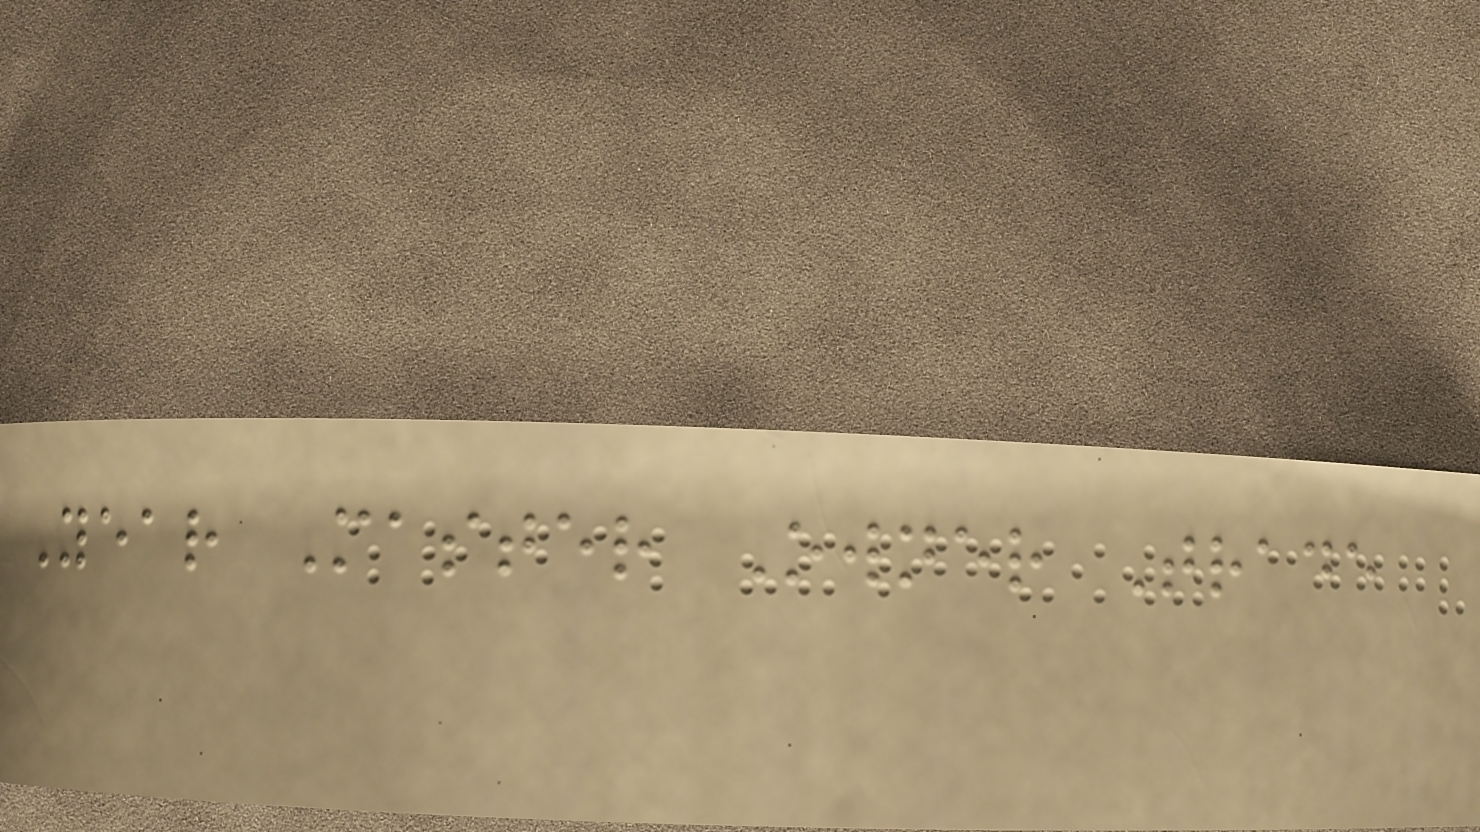Year Master Owner Trade
